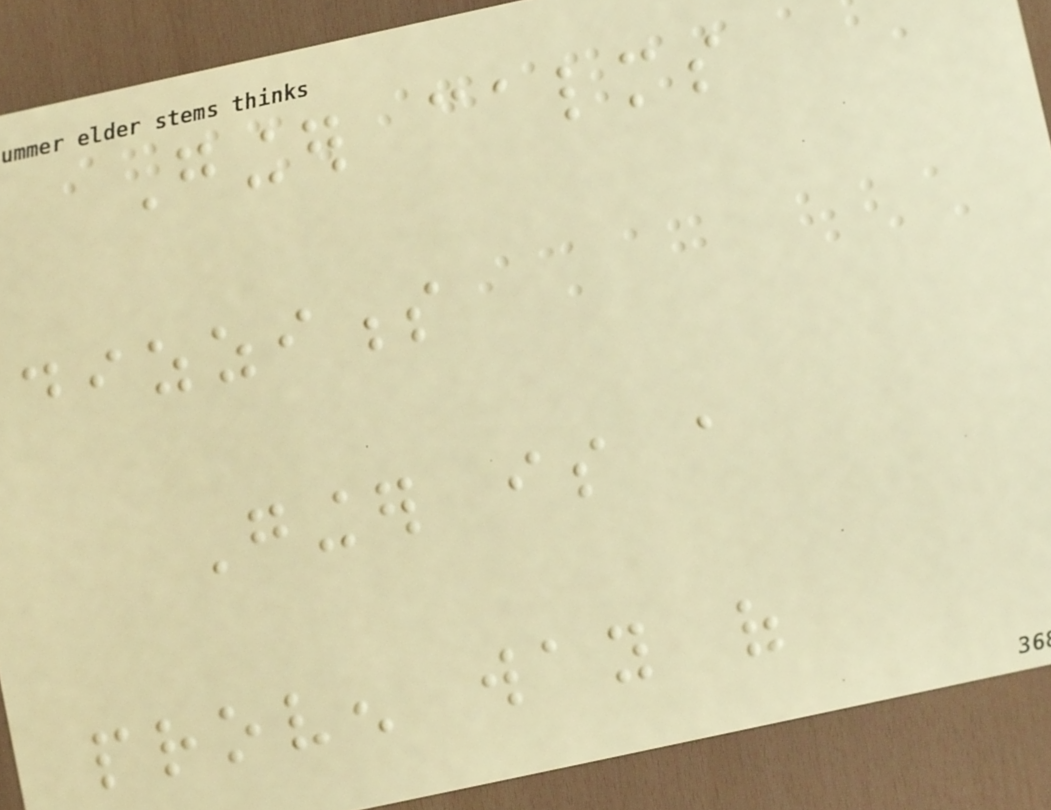Ginger calms
dizziness
Ginger is a
proven way of
